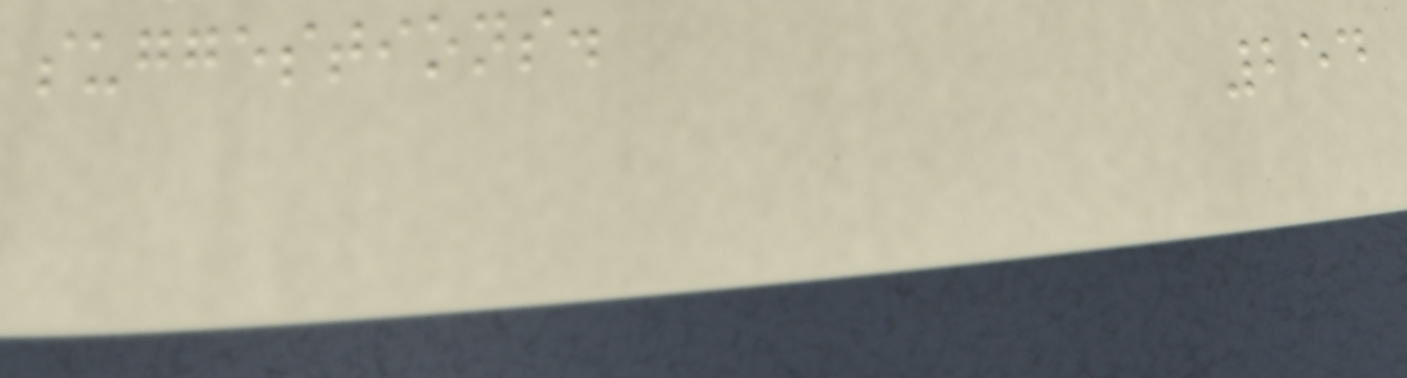suggestions.
254
